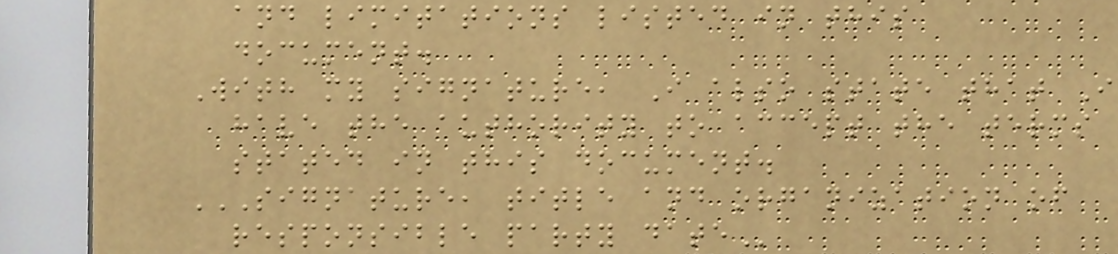and limitations listed in this
document.
With my signature, I also state that I
have the authority to accept the terms
stated in this document.
SIGNATURE, TITLE AND ORGANIZATION OF
RESPONSIBLE PARTY DATE
